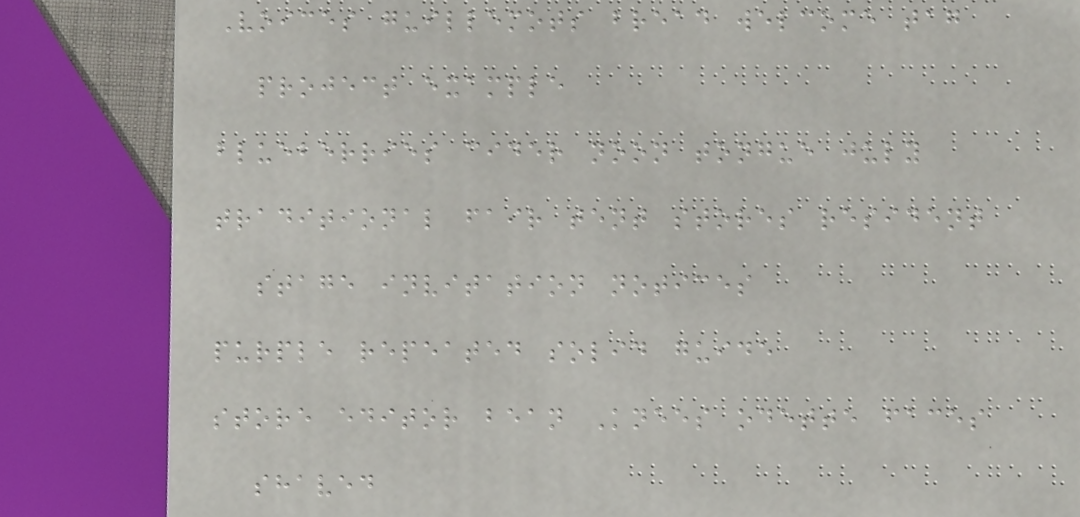Voices guillemots bread welcome tag
project example
blueberries cider noon tongue july
traditional fair tent stores resident
stage invitation notices
purple repeated solid guide
store editor bean Knees odette faces
shaved
